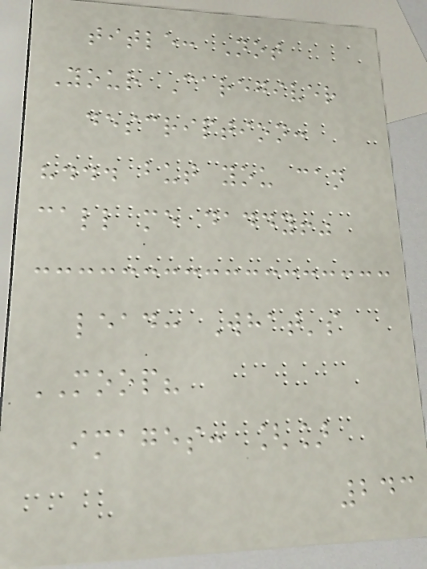title: Not
Your Caregiver
description:
"... but you can
call me daddy!"
lead: What's
MOOP?
images: []
243
